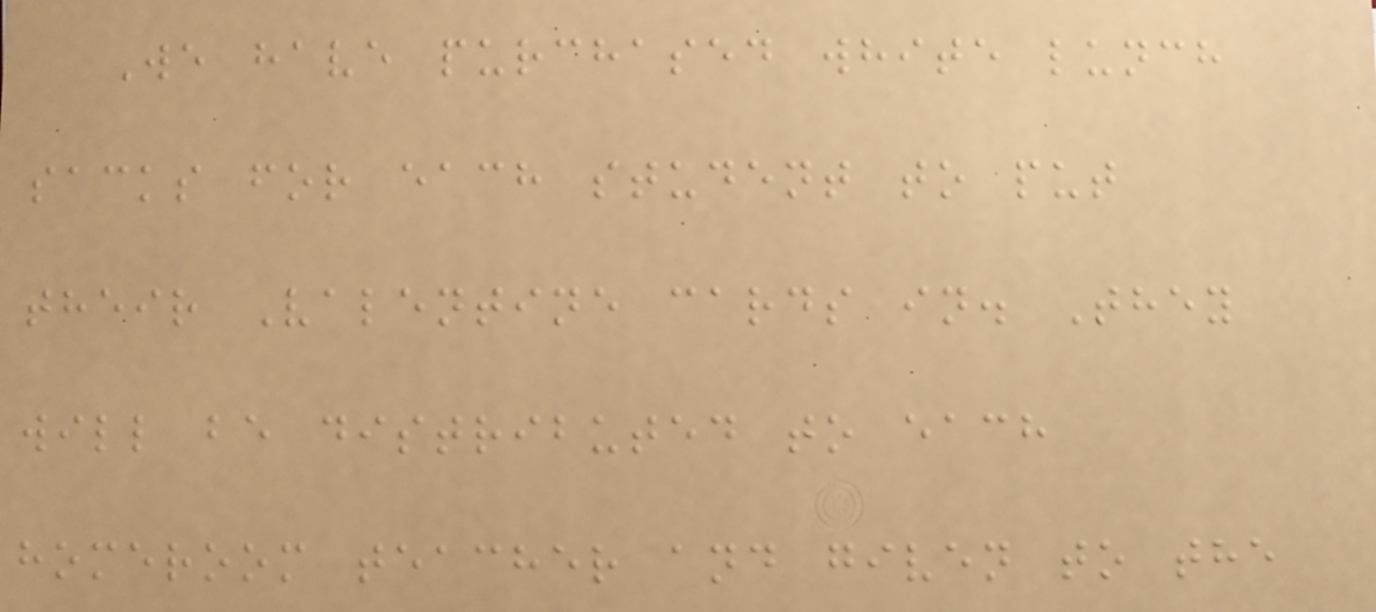We have purchased white lunch
sacks for each student to put
their Valentine cards in. They
will be distributed to each
homeroom teacher and given to the
